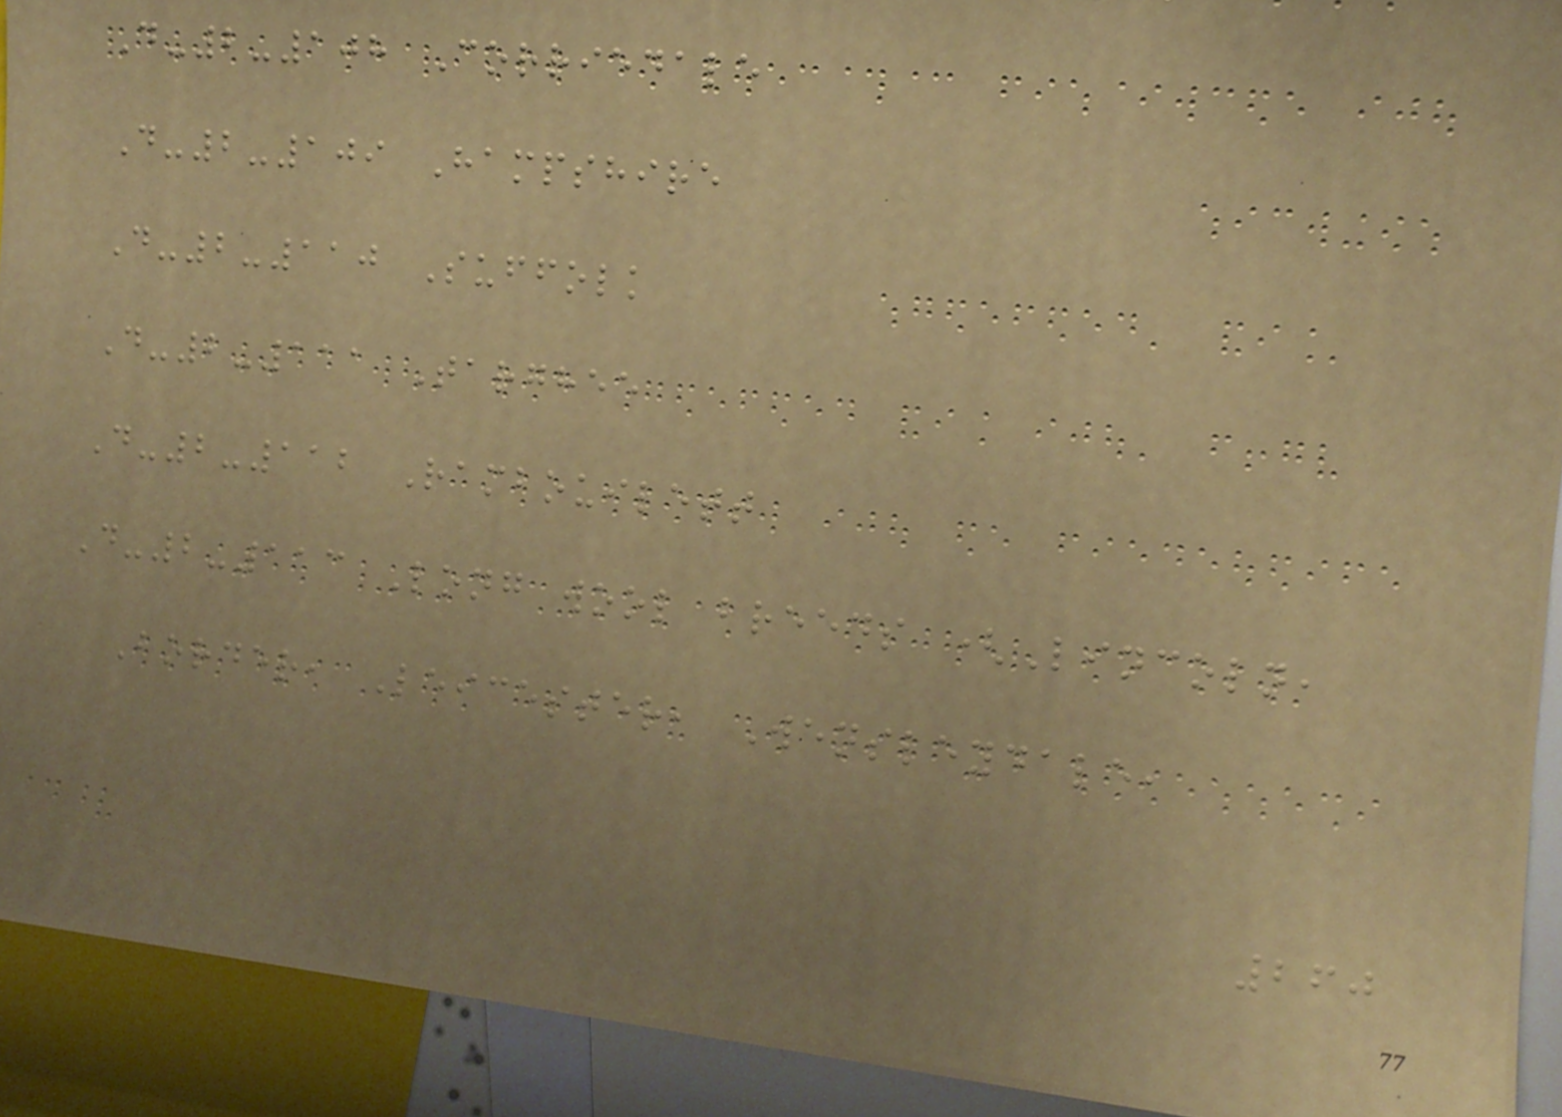D-2-108 Corriedale
D-2-109 Hampshire
D-2-110 Suffolk
D-2-111 Targhee
D-2-112 Rambouilett
D-2-113 Long wool breeds (Lincoln,
Border, Leicester, Wensleydale,
260
